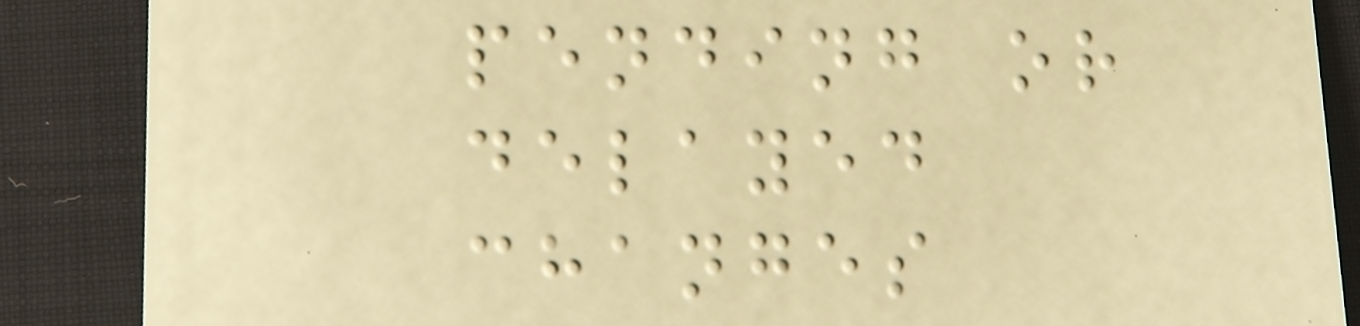pending or
delayed
changes
